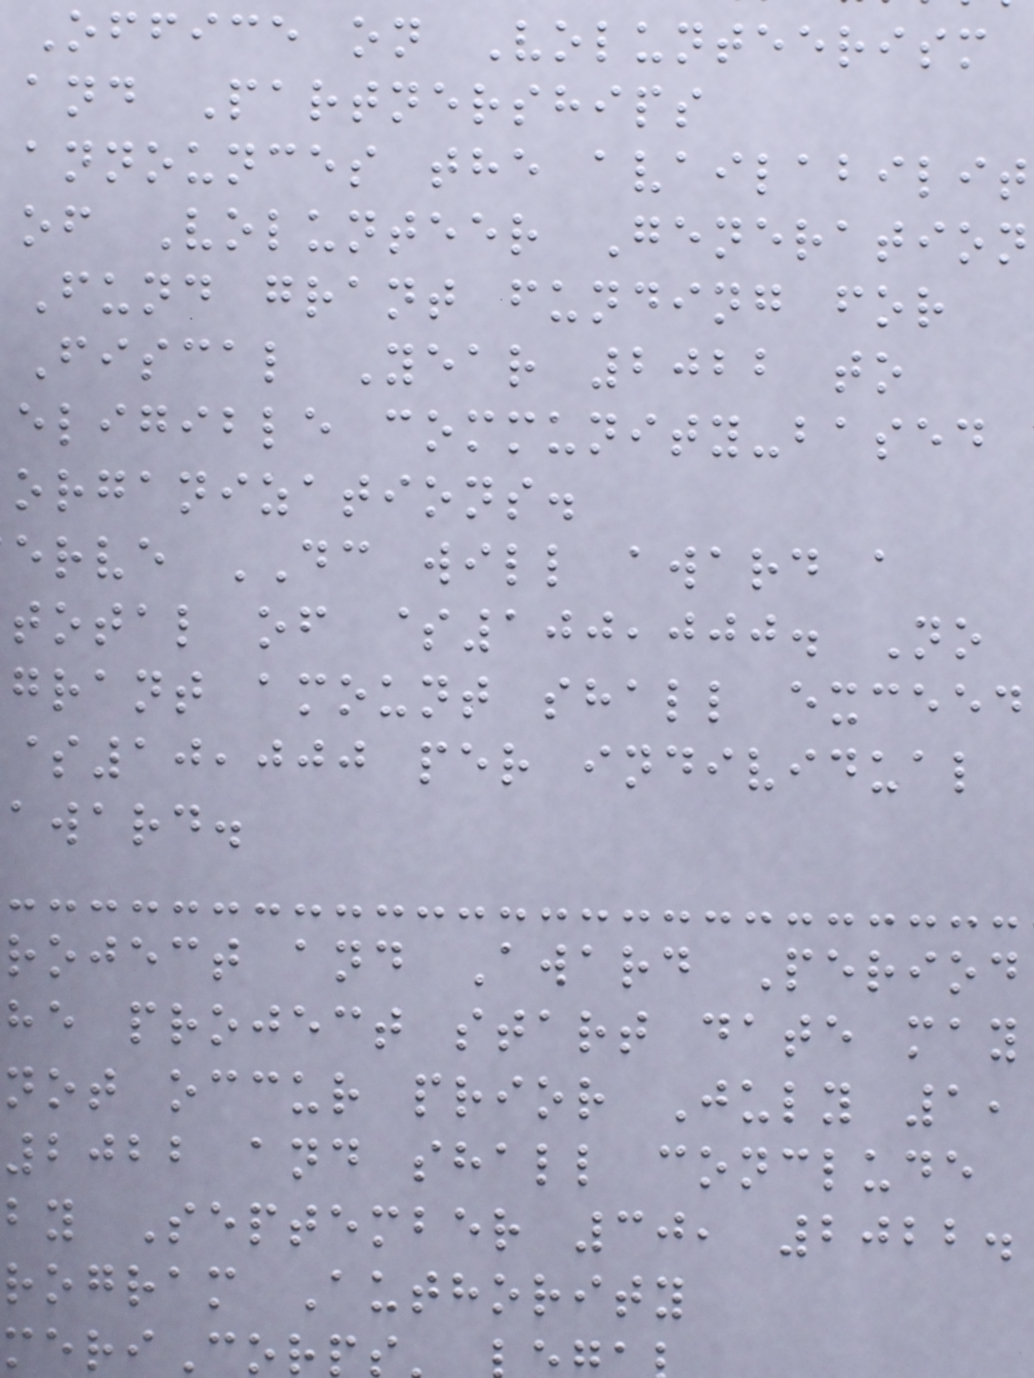Office on Volunteerism
and Partnerships
announces the availabilit
of Volunteer Generation
Fund grant funding for
Fiscal Year 2022 to
eligible community-based
organizations.
erve DC will award a
total of $100,000. No
grant amount shall exceed
$10,000 per individual
award.
roject and Award Period
he project start date may
not occur prior July 1,
2022 and shall conclude
by September 30, 2022.
rogram Authority
